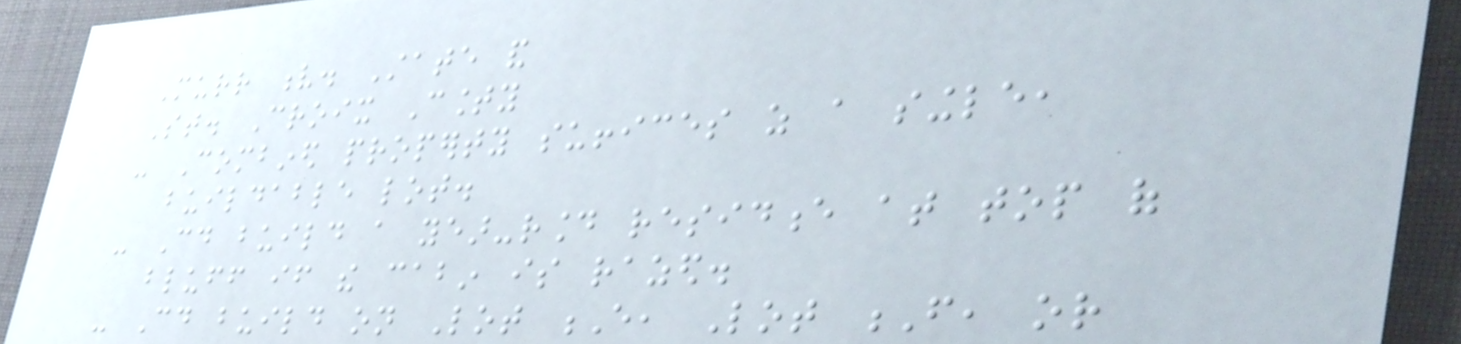Murr v. State and
St. Croix County
- Combined property suffices as a single,
buildable lot.
- Could build a year-round residence at top of
bluff if the cabin is razed.
- Could build on Lot E, Lot F, or
